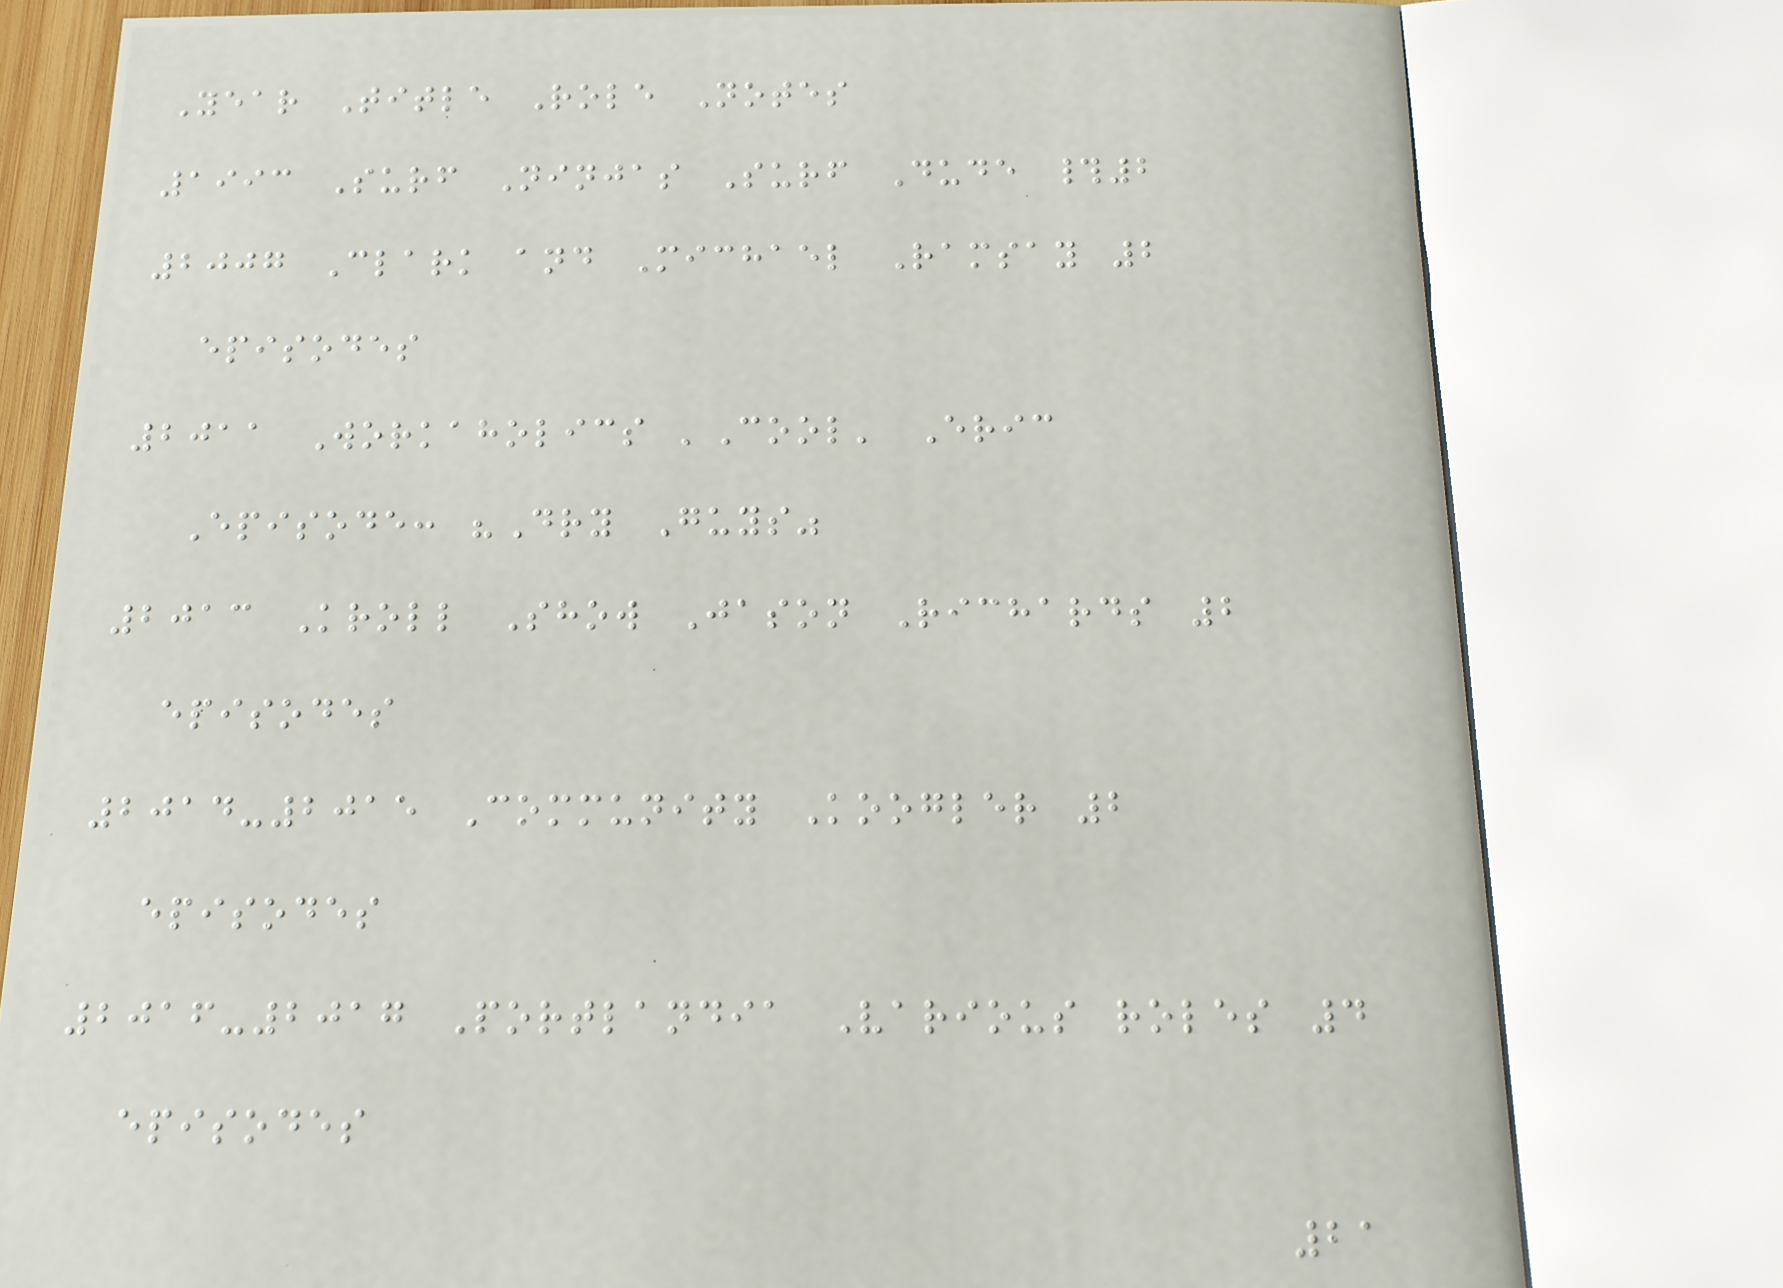Year Title Role Notes
1993 Surf Ninjas Surf Dude #2
2007 Clark and Michael Ramsay 2
episodes
2011 Workaholics 'Cool' Eric
Episode: "Dry Guys"
2013 Kroll Show Jason Richards 2
episodes
2014-2015 Community Koogler 2
episodes
2016-2017 Portlandia Various roles 4
episodes
21
